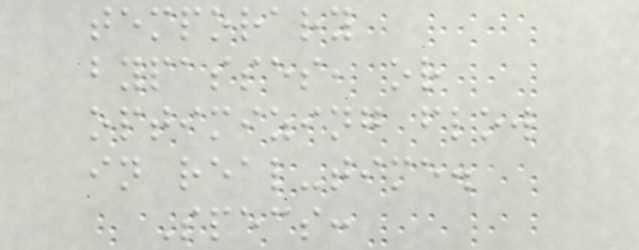temporary
bypasses, or
optimizing flow
in real-time.
Specs:
